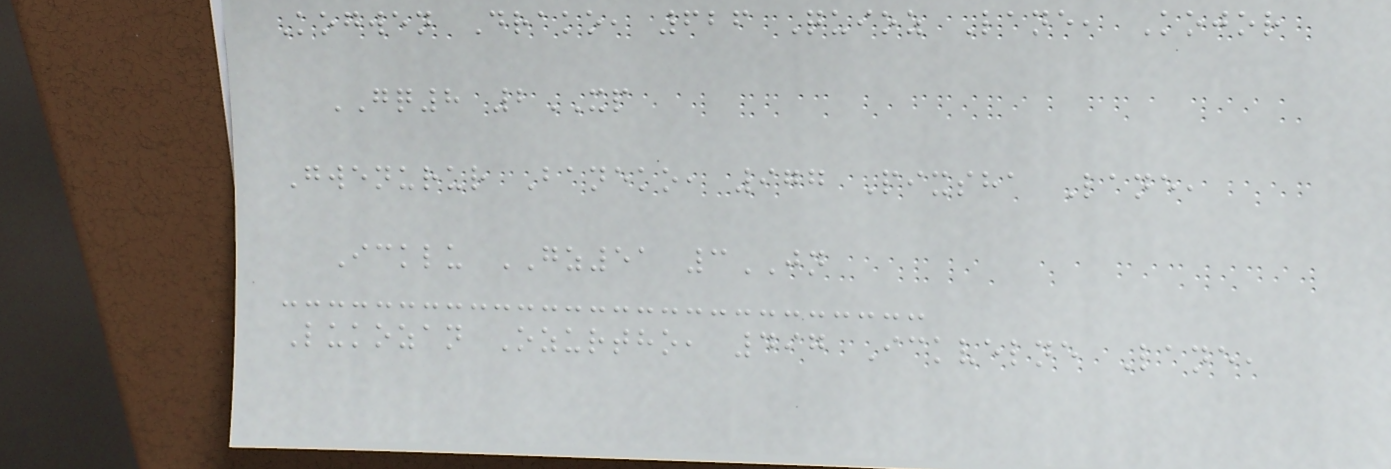Kogwen Drako, 626 Quioz Lane, Kojor
GQ8 2XP
Gwenurur Baneko, 977 Pixsha Lane,
Icklu GZ51 3JN
Lukozan Ozurtho, 497 Ickvelne Lane,
